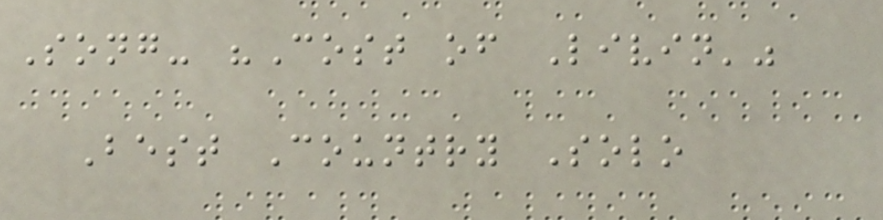Song- "Cost of Livin'"
Best Country Solo
